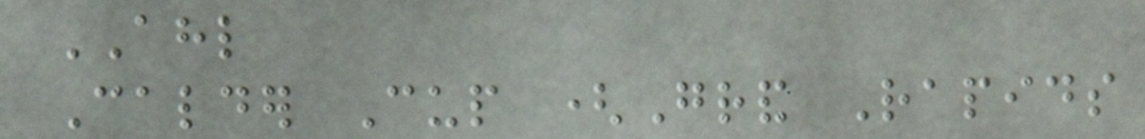AHL
Calder Cup (Grand Rapids
